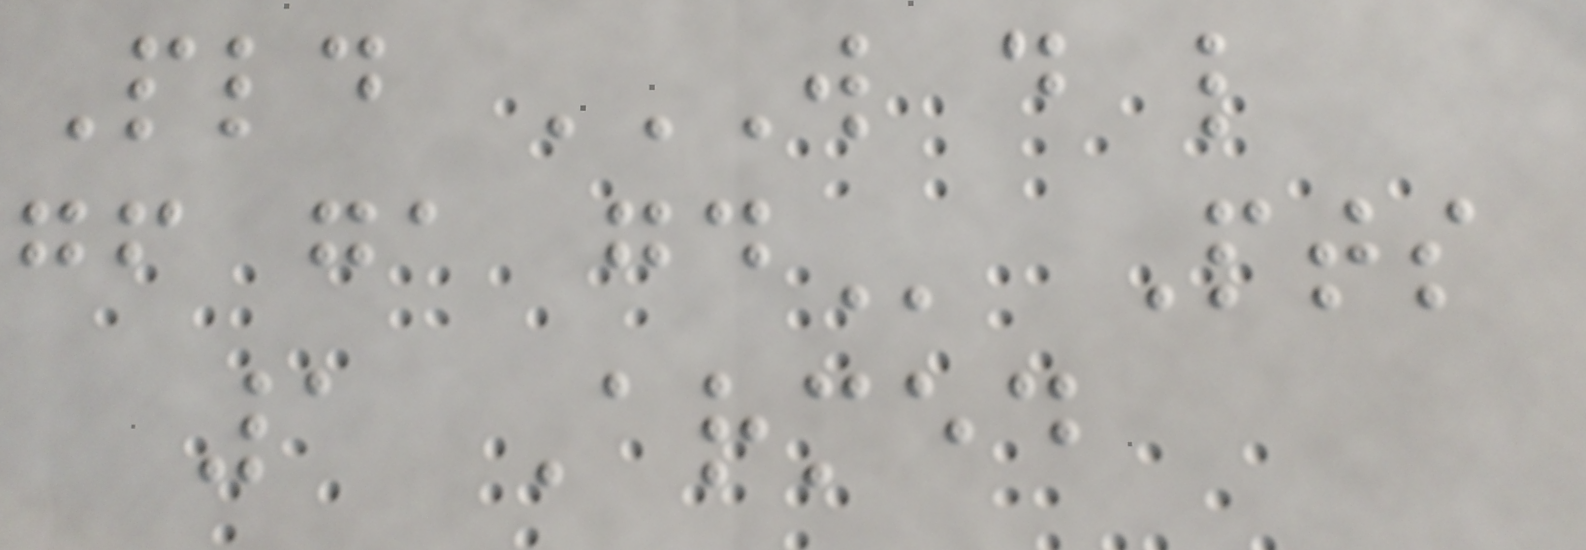Pld W D L
GF GA GD Pts
1 Armed
